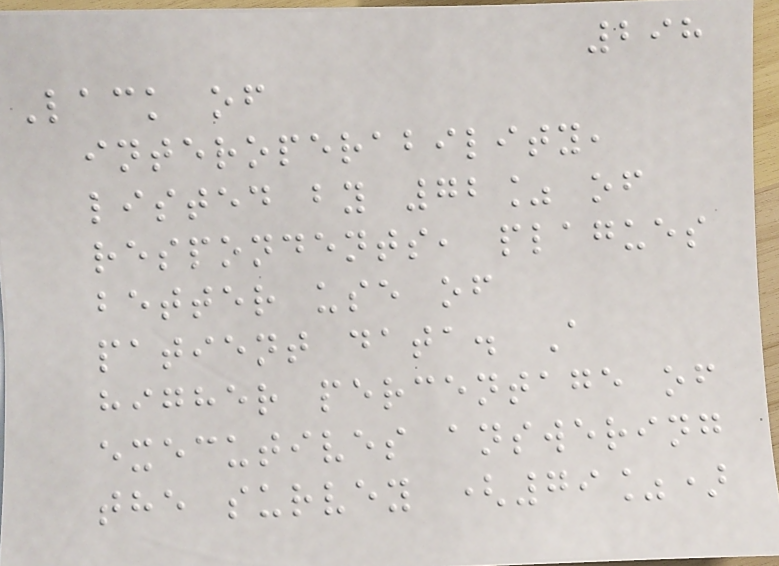298
Lack of
interoperability,
listed by 72% of
respondents, plagues
better use of
patient data. A
higher percentage of
executives answering
the survey (79%)
